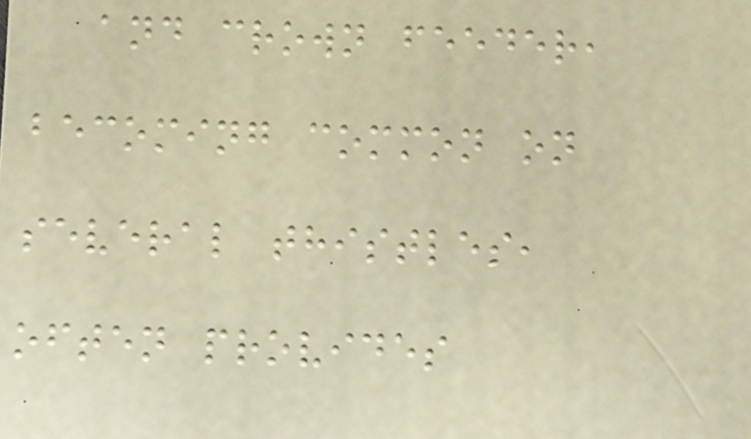and crown feeder,
becoming common on
several thistles,
often provides
